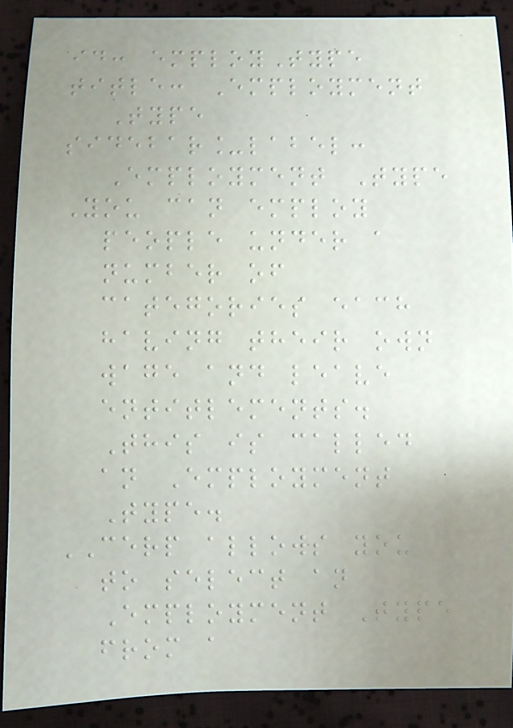id: employType
title: Employment
Type
sidebar_label:
Employment Type
You can employ
people under a
number of
categories each
having their own
wage and leave
entitlements.
This is called
an Employment
Type.
CERP allows you
to select an
Employment Type
from a
